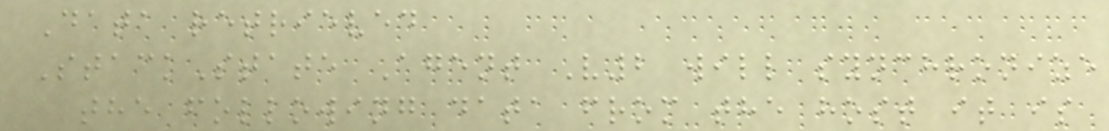Data retrieved
StackState Agent V2 will synchronize
the following data from the host it is
